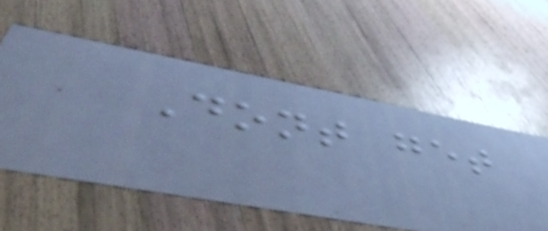Dont get
